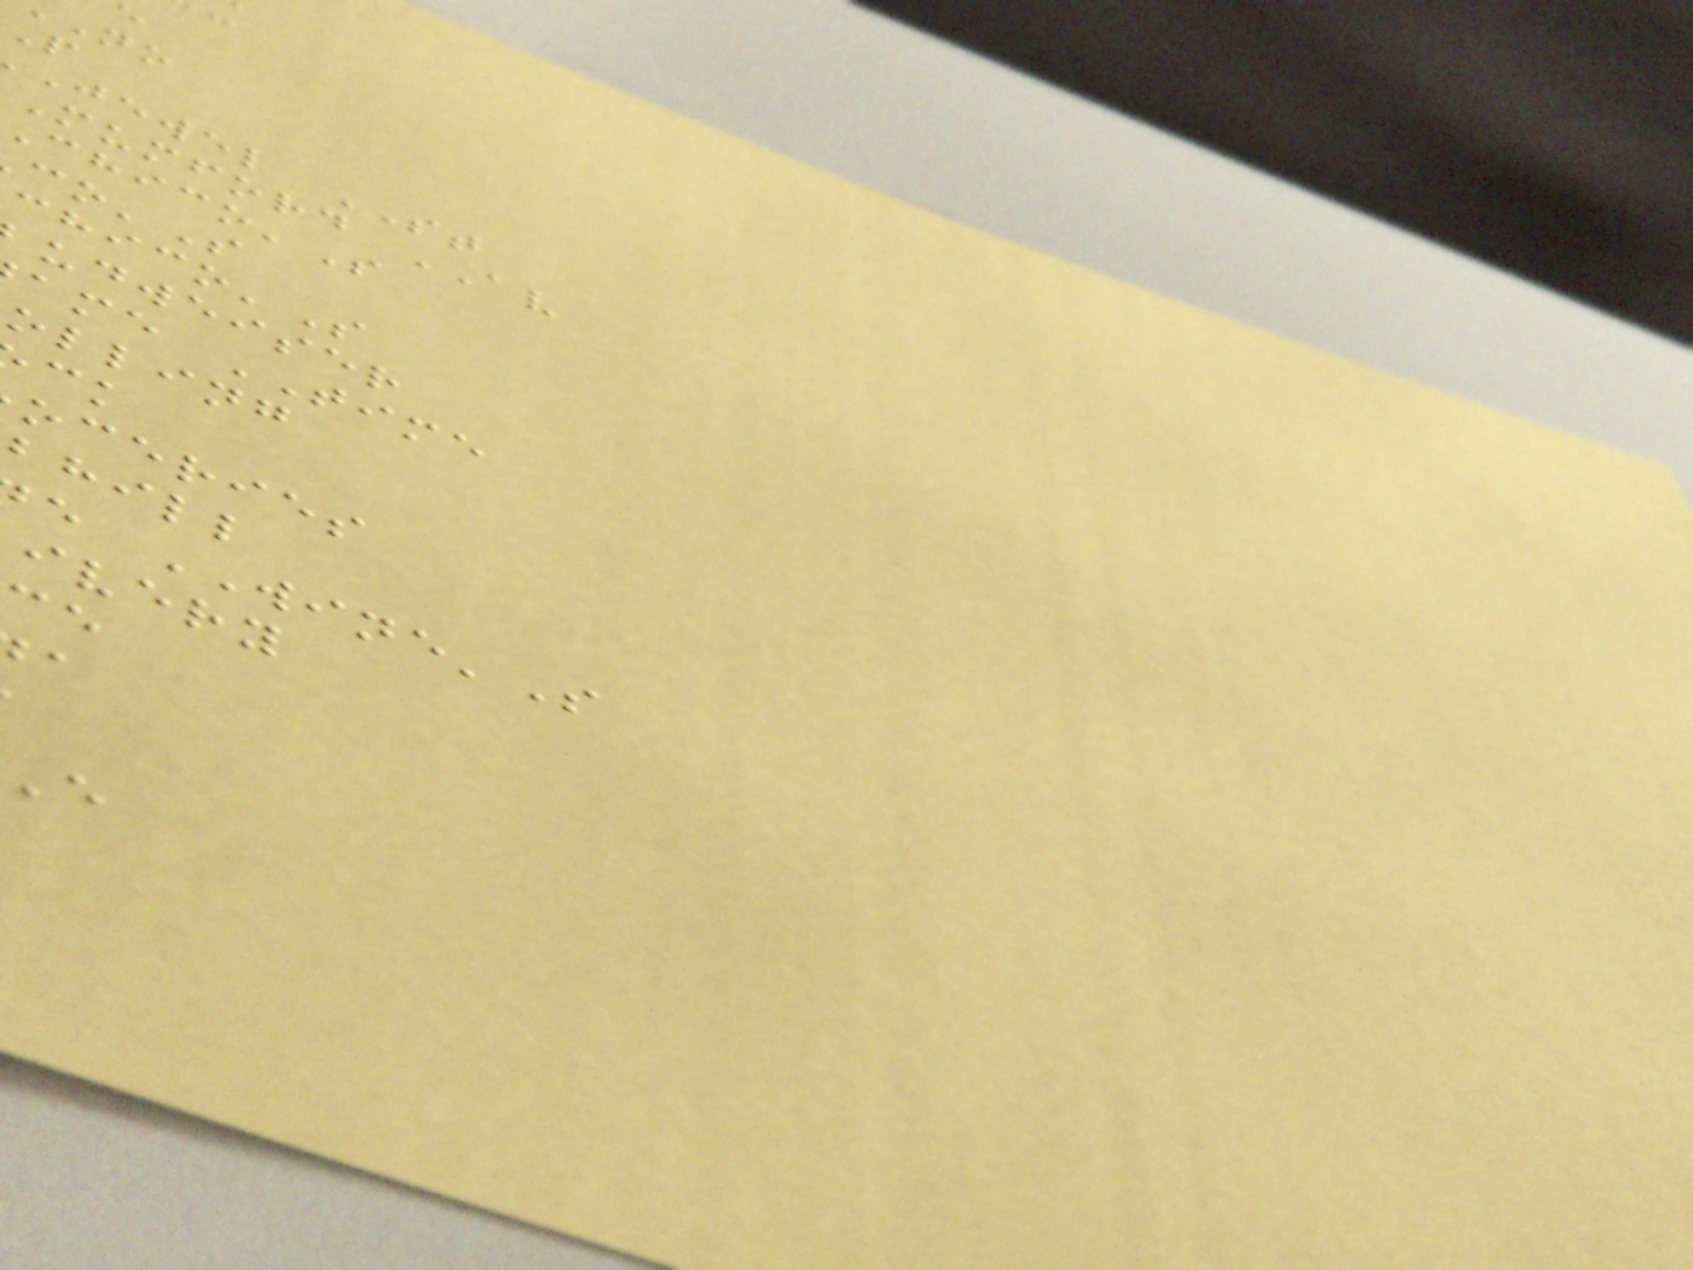jewel ST
mumford AV
udweiser
ame TIME
olling
oceries
bhill
e WINE'S
ivery
